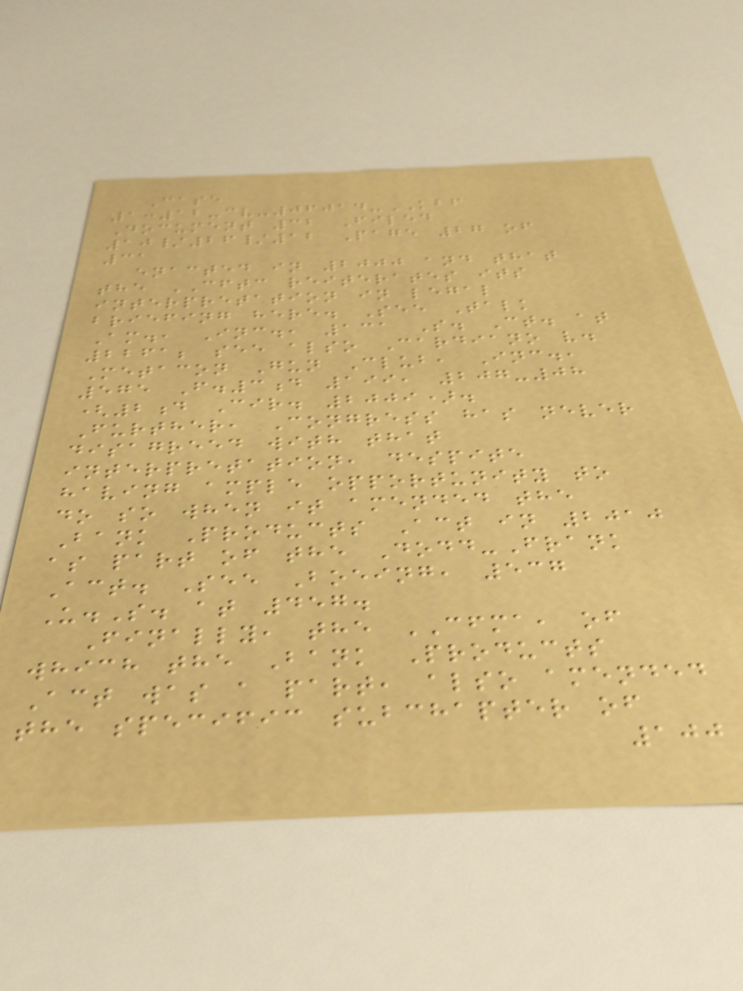Case
1:12-cv-06014-KBF
Document 32 Filed
10/26/12 Page 27 of
31
enacted in 2000 and that
the CFTC reiterates its
interpretation in legal
briefing here. See Talk
Am., Inc., 131 S. Ct. at
2261; see also Cardiano v.
Metacon Gun Club, Inc.,
575 F.3d 199, 207-08
(2d Cir. 2009).
Further, Congress has never
disagreed with that
interpretation, despite
having ample opportunity to
do so when it amended the
Bank Products Act in 2010
as part of the Dodd-Frank
Act. See Boeing, 537
U.S. at 457.
Finally, the CFMA, of
which the Bank Products
Act was a part, also amended
the specific subchapter of
100
